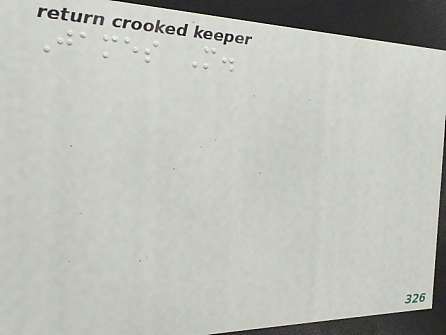James M.
